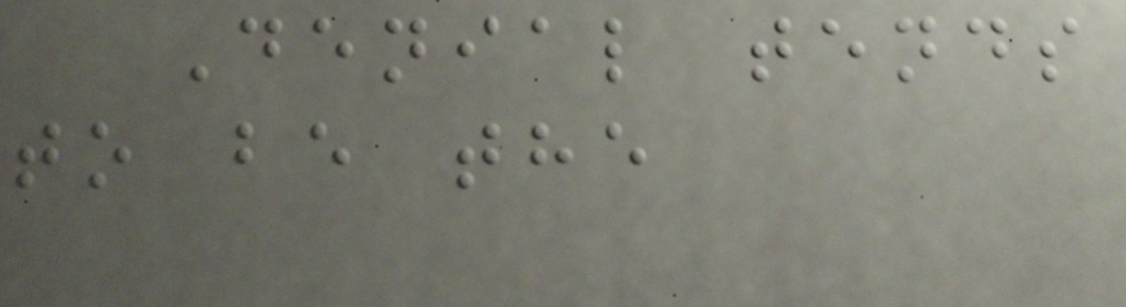Denial tends
to be the
